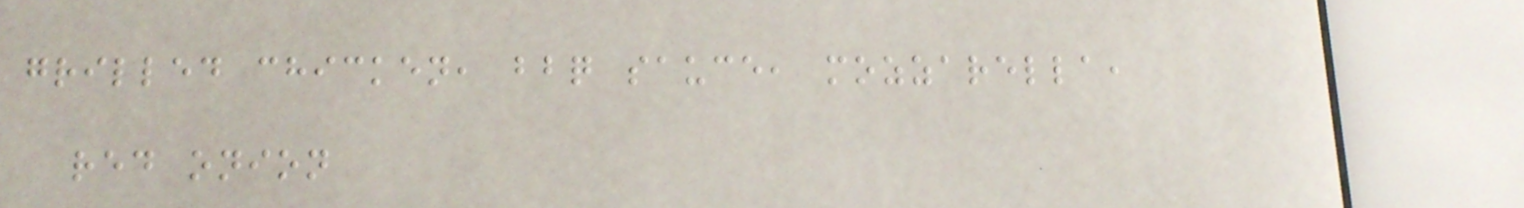grilled chicken, bbq sauce, mozzarella,
red onion
